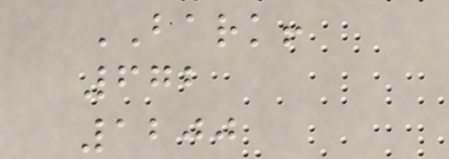BARK!
672
1200
